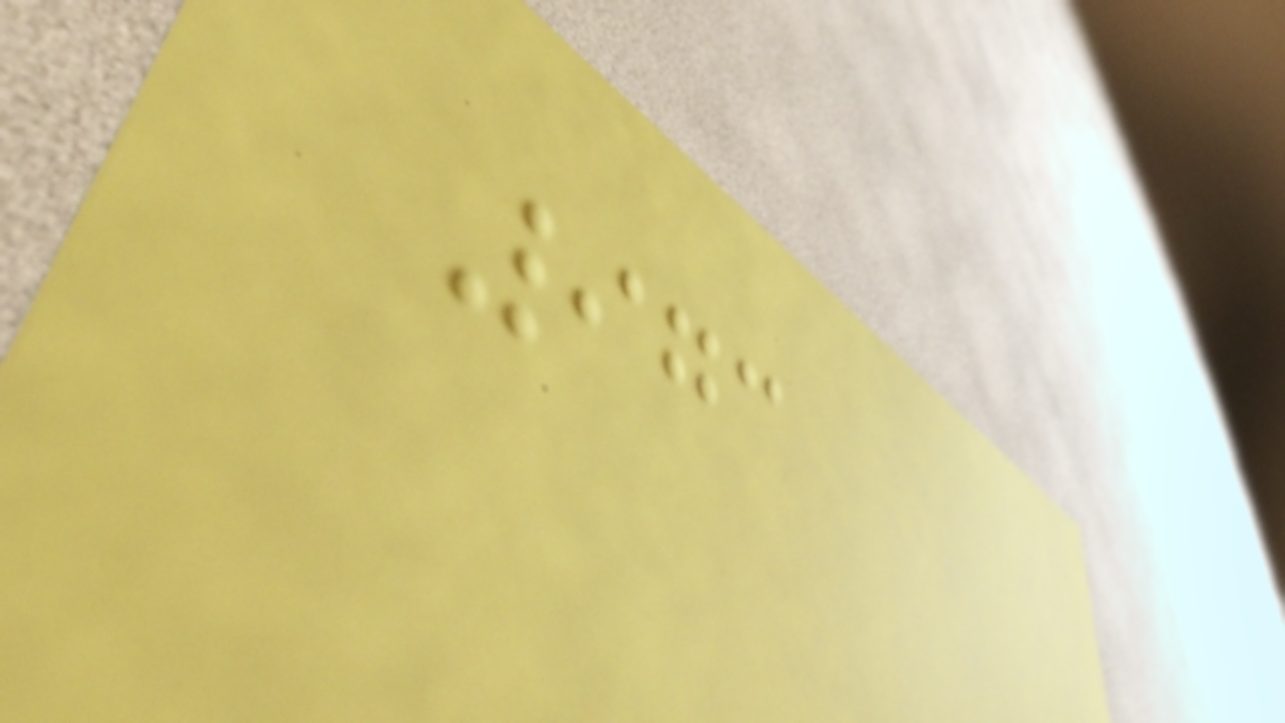973
